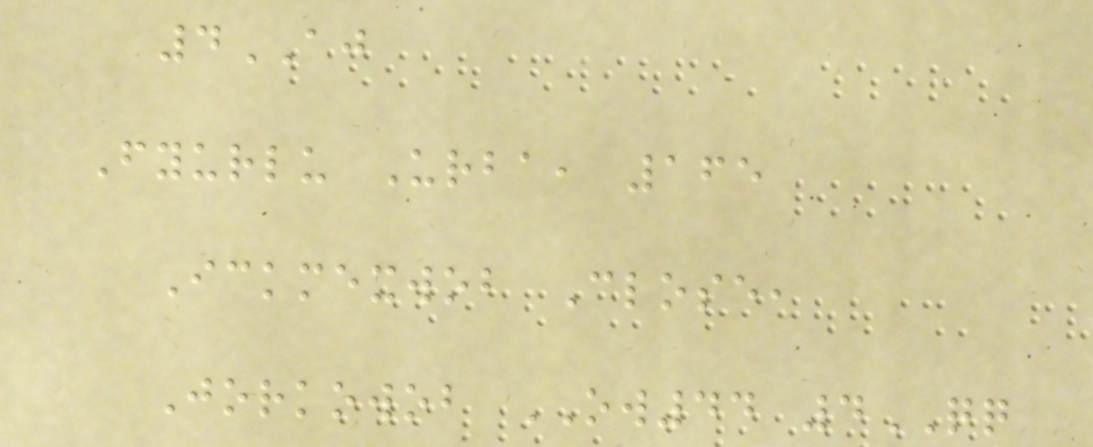4AJ
Fyurlu Urba, 165
Ickmexwob Close,
Jorkowob OW44 4QQ
